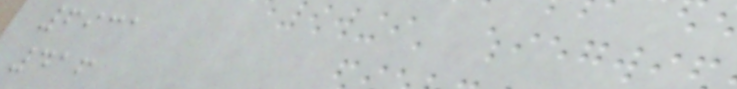6931
416
